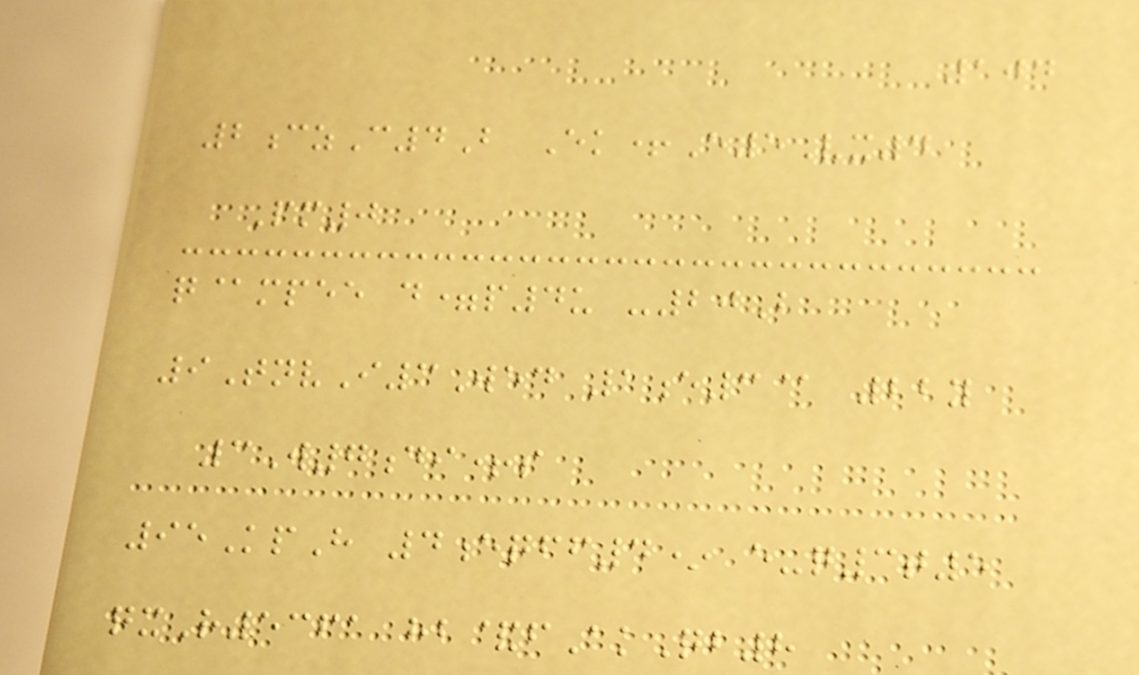104
2czC4B Ek+E5Vx4
Pm0
q@mpee d=p4u -20B
9TnvI3Wed 1e3@ 22y
3W7di+s
95KpH 4eqff4* e-q3t5
qxR5361 hb&fAkQb8
